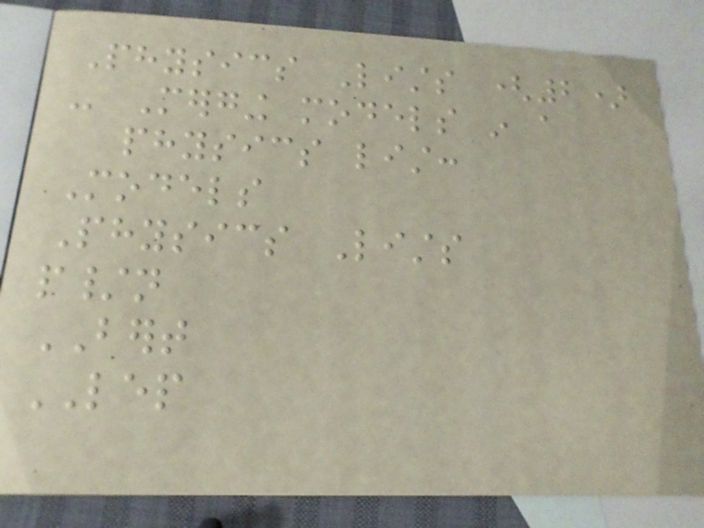Physics Lists (2)
- Merging models in a
physics list:
Models
Physics Lists
p/n
BERT
LEP
